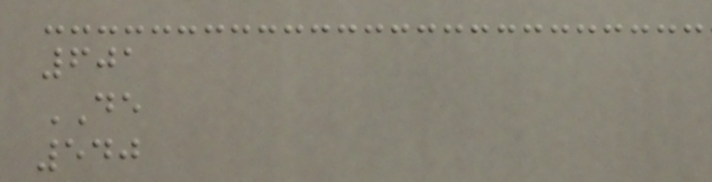601
DE
540
